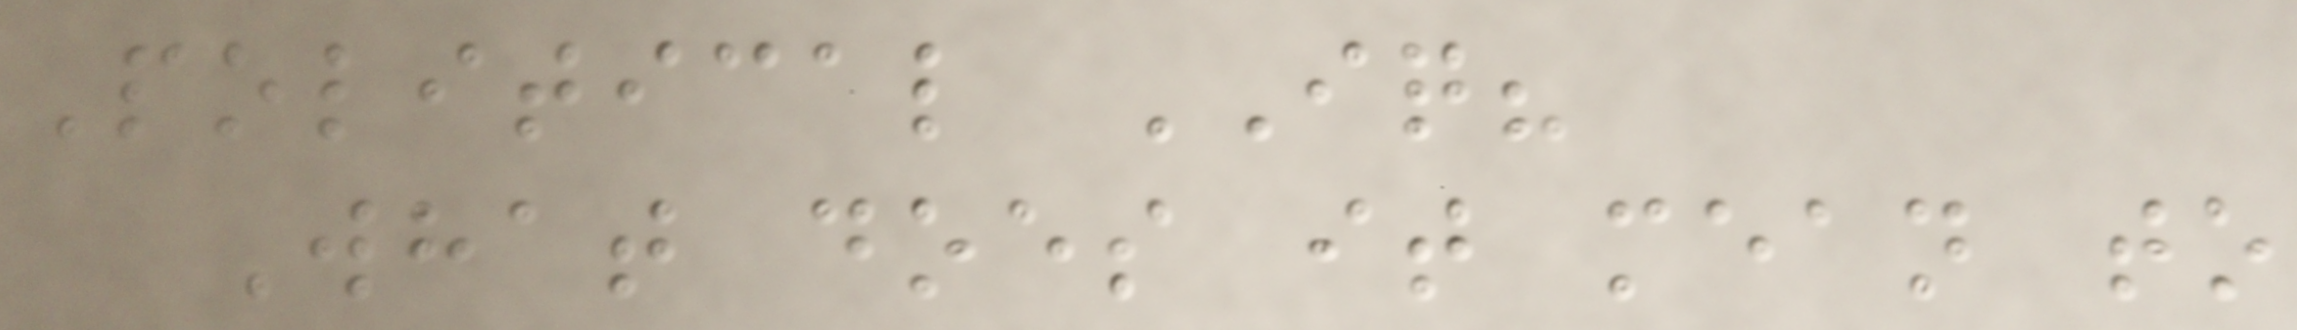Political IQ?
What does it mean to
